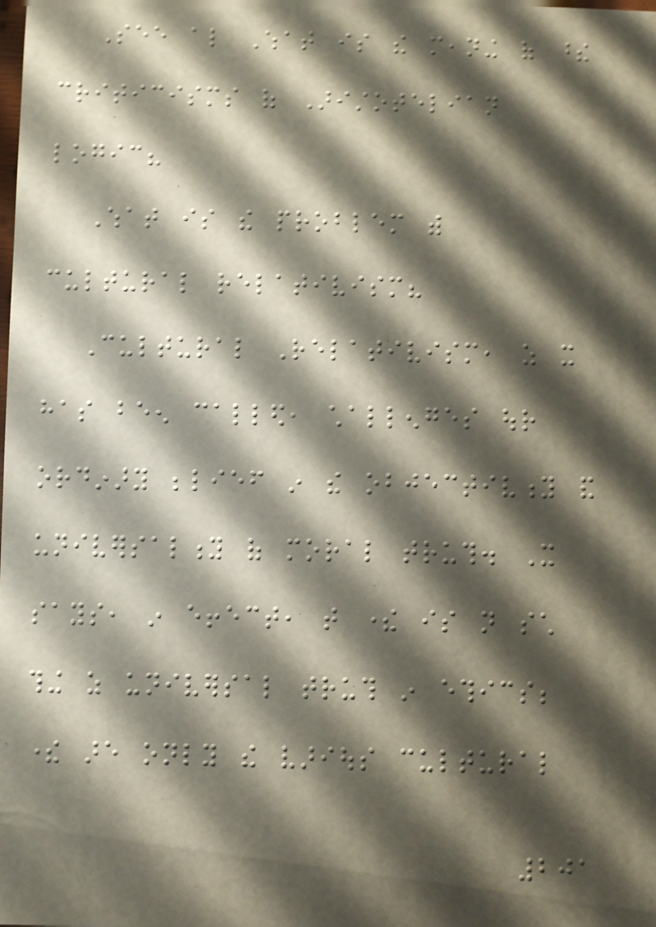See also What is the meaning of these
criticisms of Aristotelian
logic?
What is the problem with
cultural relativism?
Cultural Relativism, as it
has been called, challenges our
ordinary belief in the objectivity and
universality of moral truth. It
says, in effect, that there is not such
thing as universal truth in ethics;
there are only the various cultural
201
